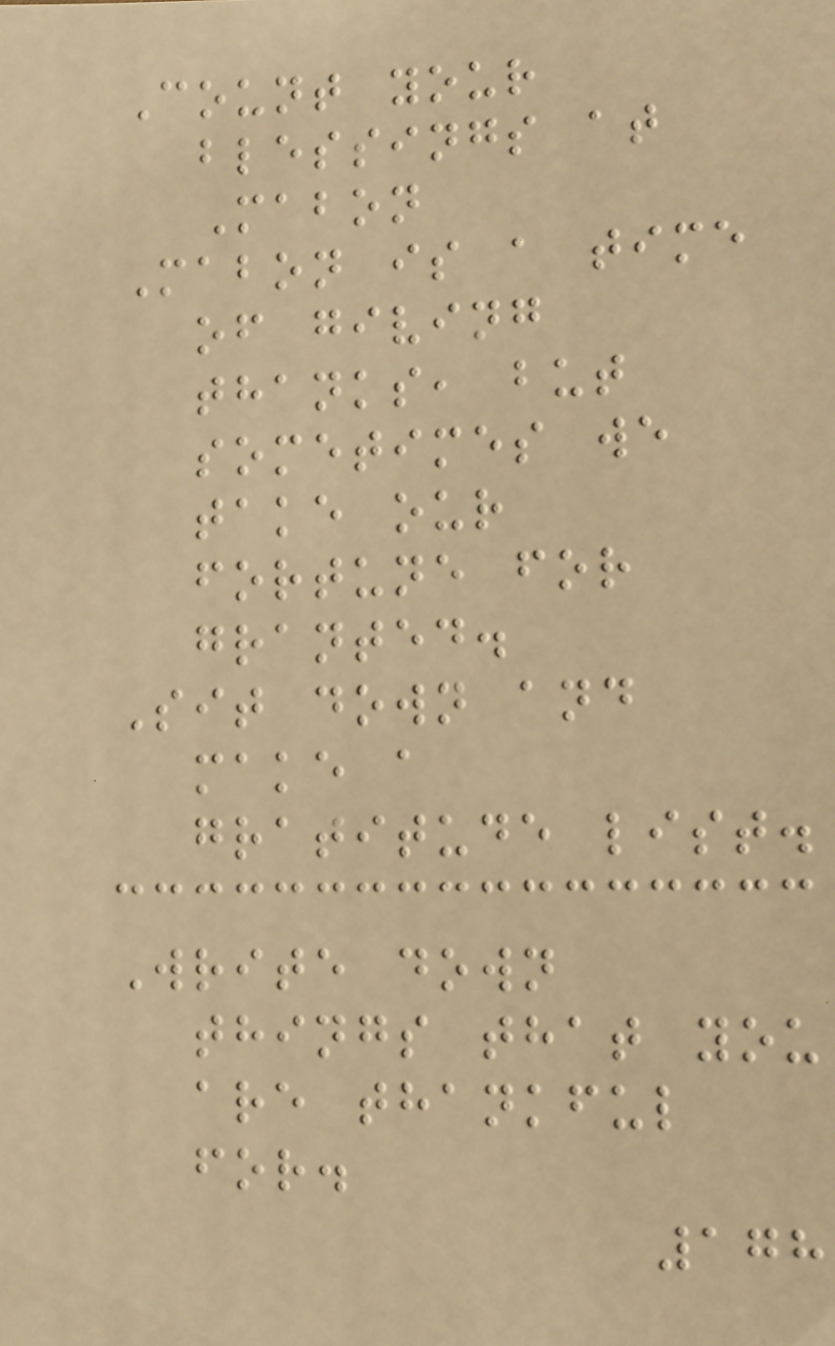Count your
blessings at
Mabon
Mabon is a time
of giving
thanks, but
sometimes we
take our
fortune for
granted.
Sit down and
make a
gratitude list.
Write down
things that you
are thankful
for.
178
